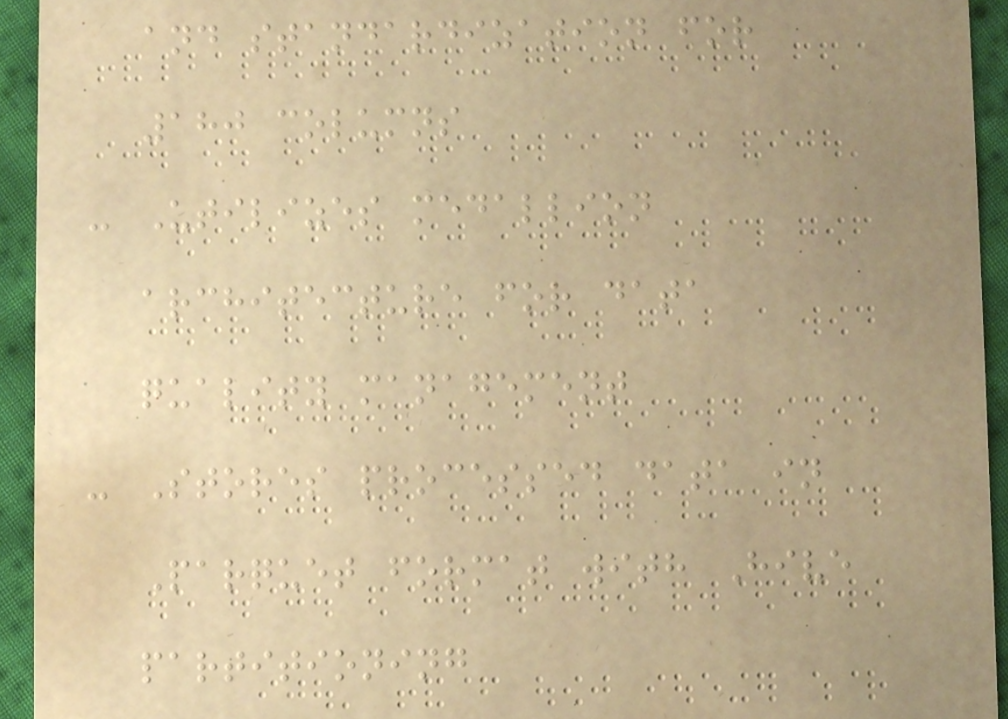and standardization for
180 columns
- Utilizes medallion
architecture for data
quality management
- Stores processed data in
Parquet format with Hive
partitioning
